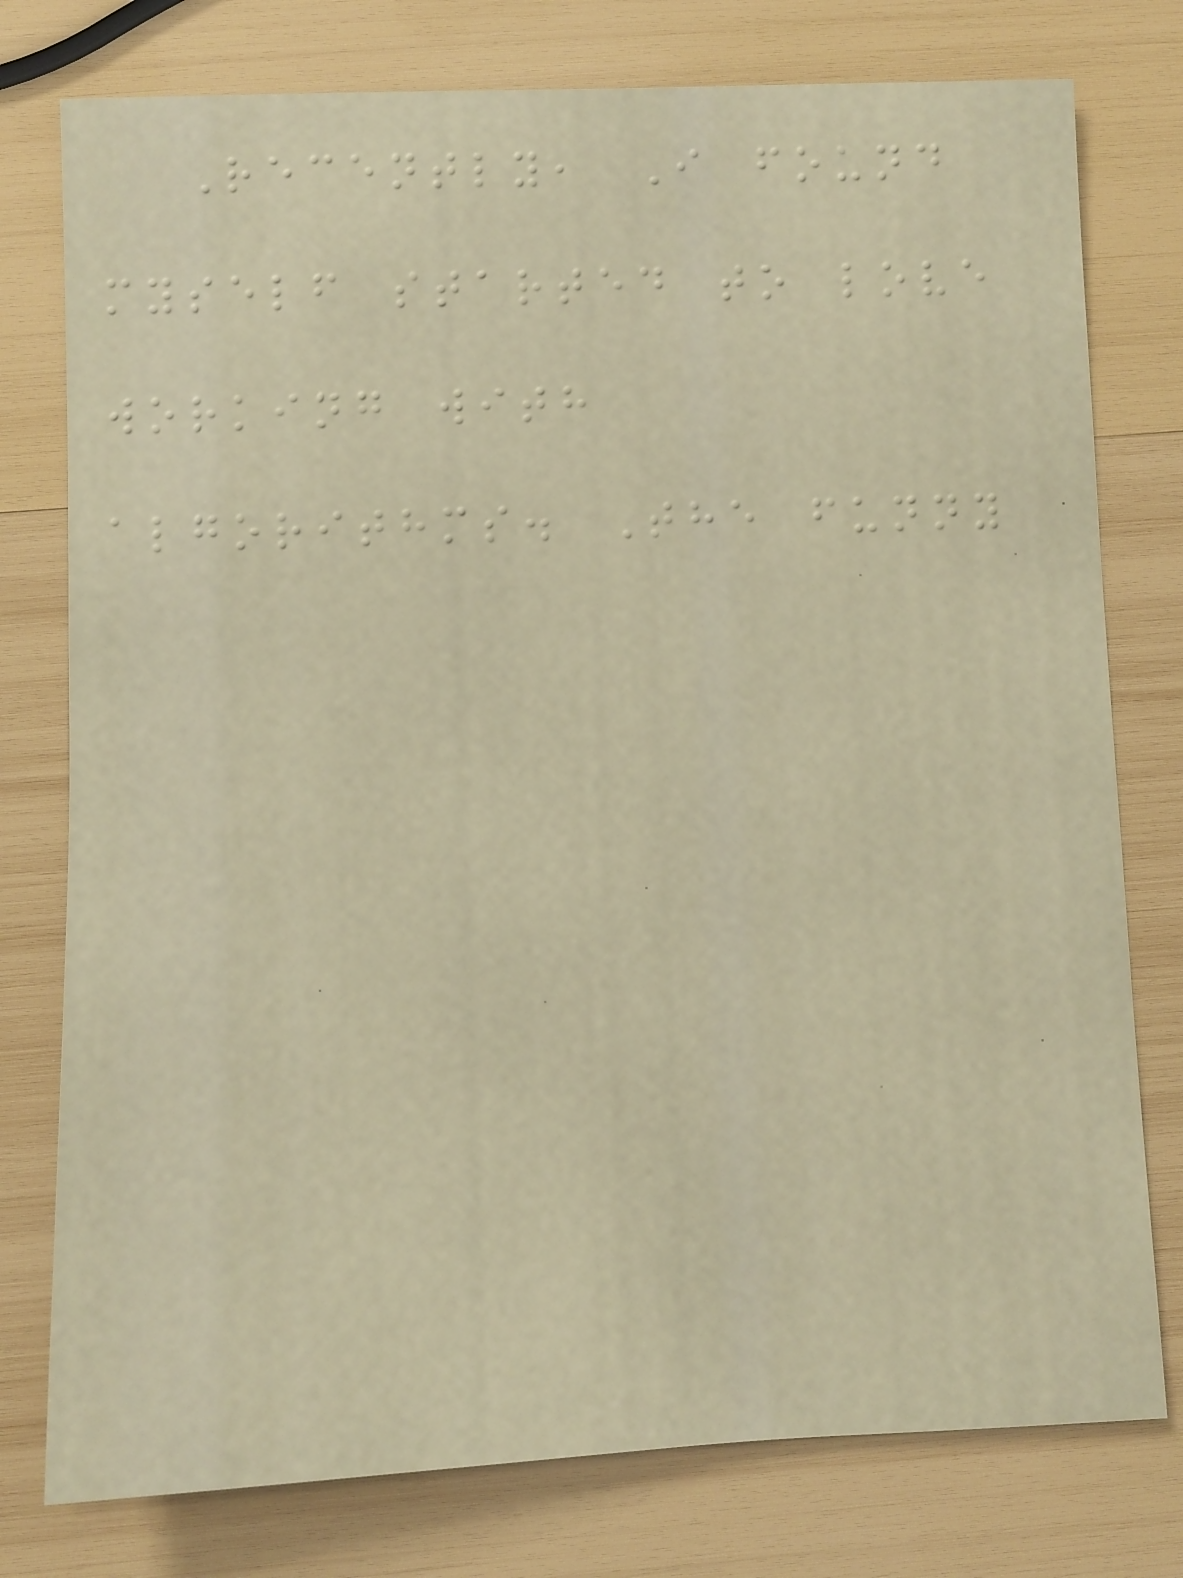Recently, I found
myself started to love
working with
algorithms. The funny
